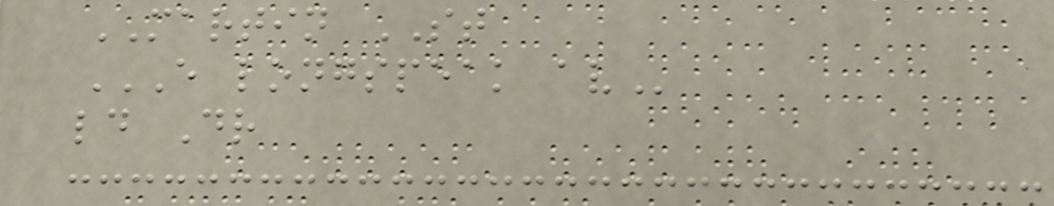MARTIN ST
E LONGSPEAK AV
ld Dr
